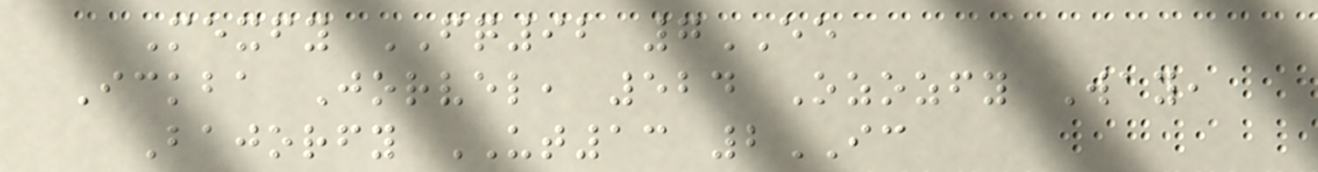Mexfy FQ92 7EE
Ickba Jorvel, 524 Ozozfy Way,
Bajorfy UT13 2IC
